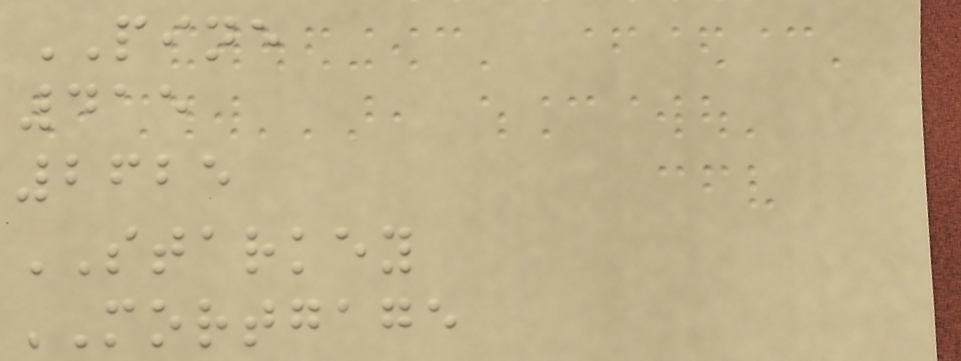PINE
415
2625
STARKEY
MORTGAGE
